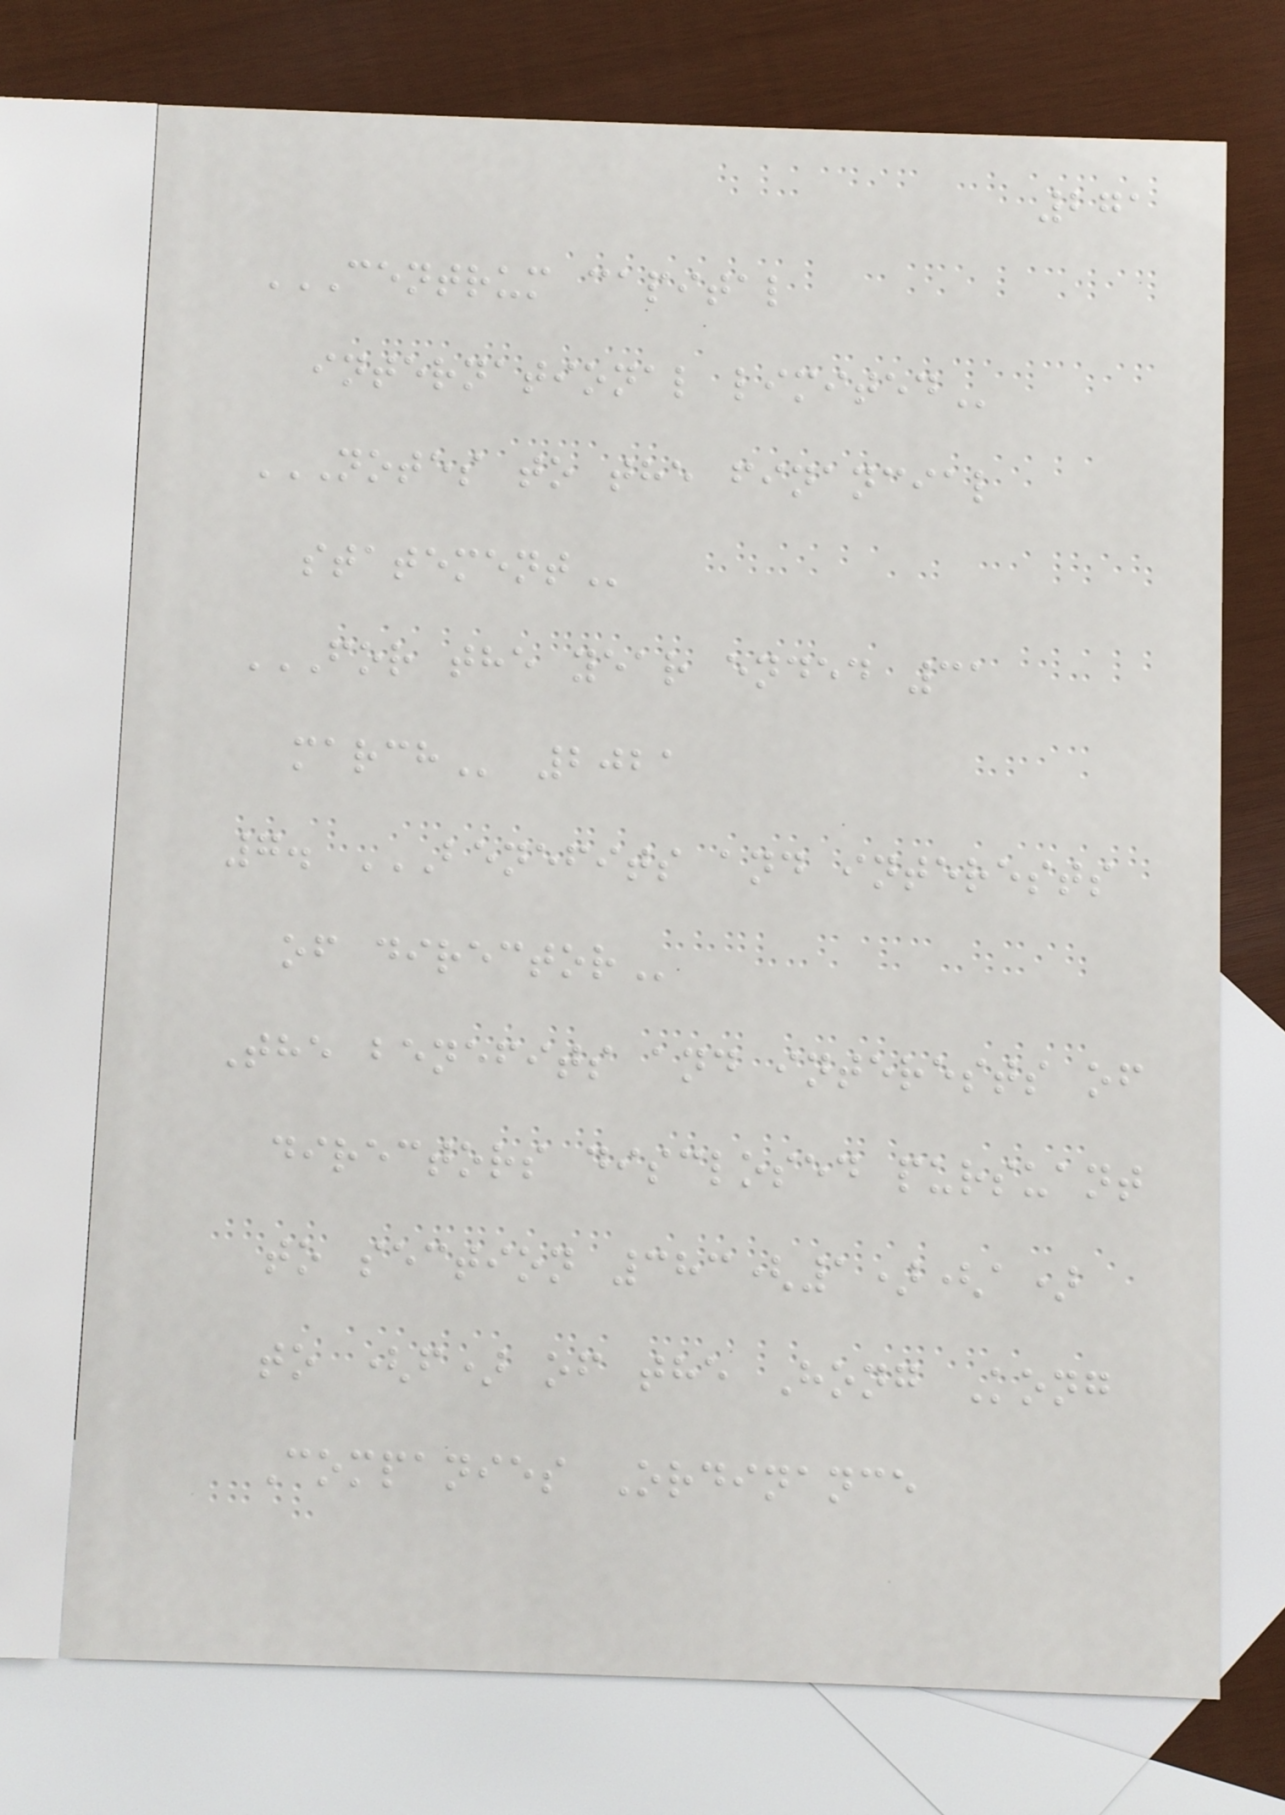271
CENTRUM CAPITAL
INTERNATIONAL LIMITED
NOTES TO THE FINANCIAL
STATEMENT
FOR THE YEAR ENDED 31
MARCH 2021
7. BENEFITS AND INTERESTS
OF DIRECTOR
The benefits and interests of
directors disclosed pursuant
to section 383(1)(a)
to (f) of the Hong Kong
Companies Ordinance
